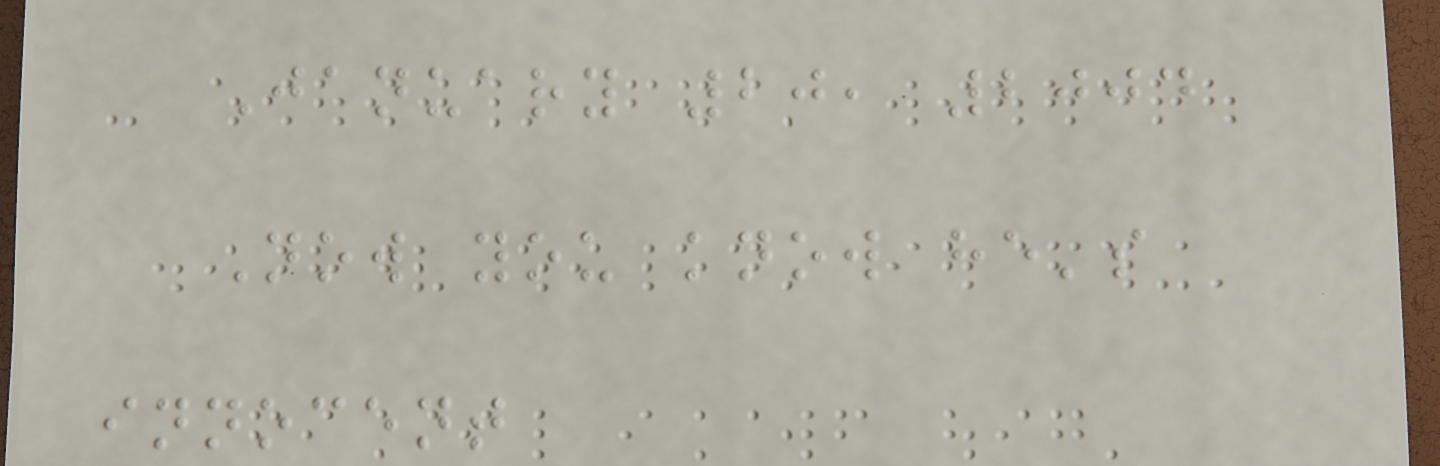January 20, 2004
Now you know he's
innocent
